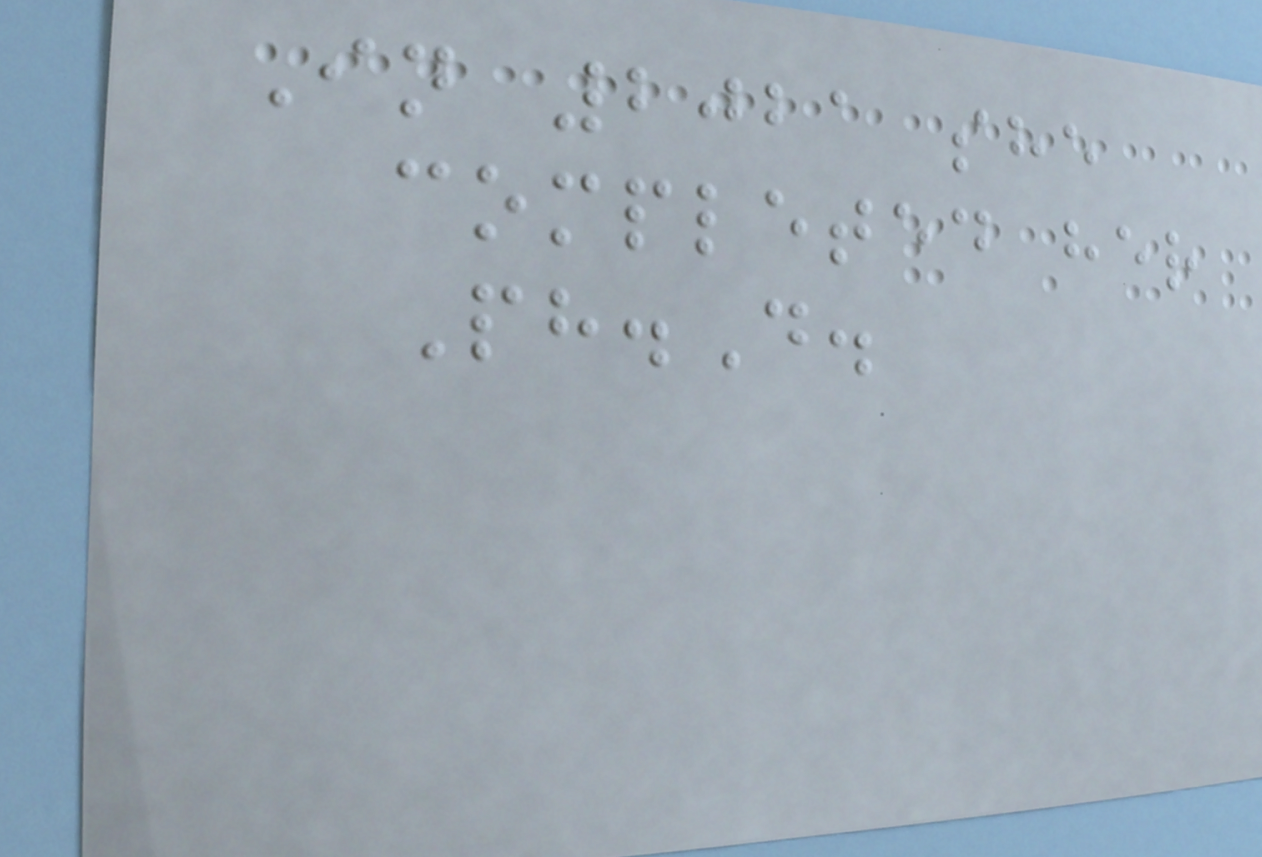In 2021 she
completed her
Ph.D.
